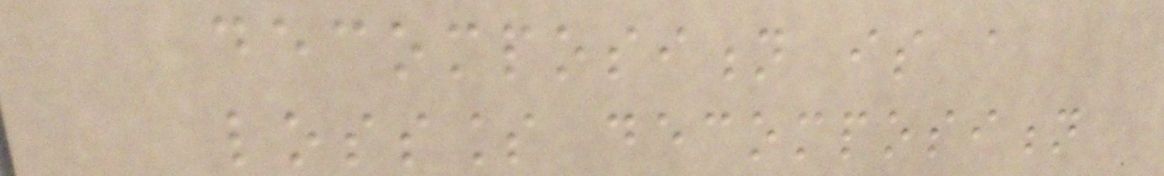decomposition is a
lossless decomposition
